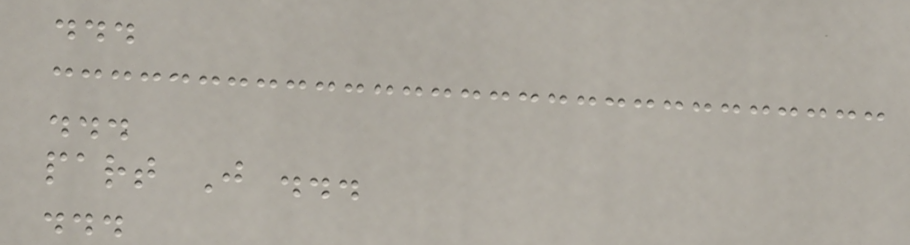...
...
part J ...
...
